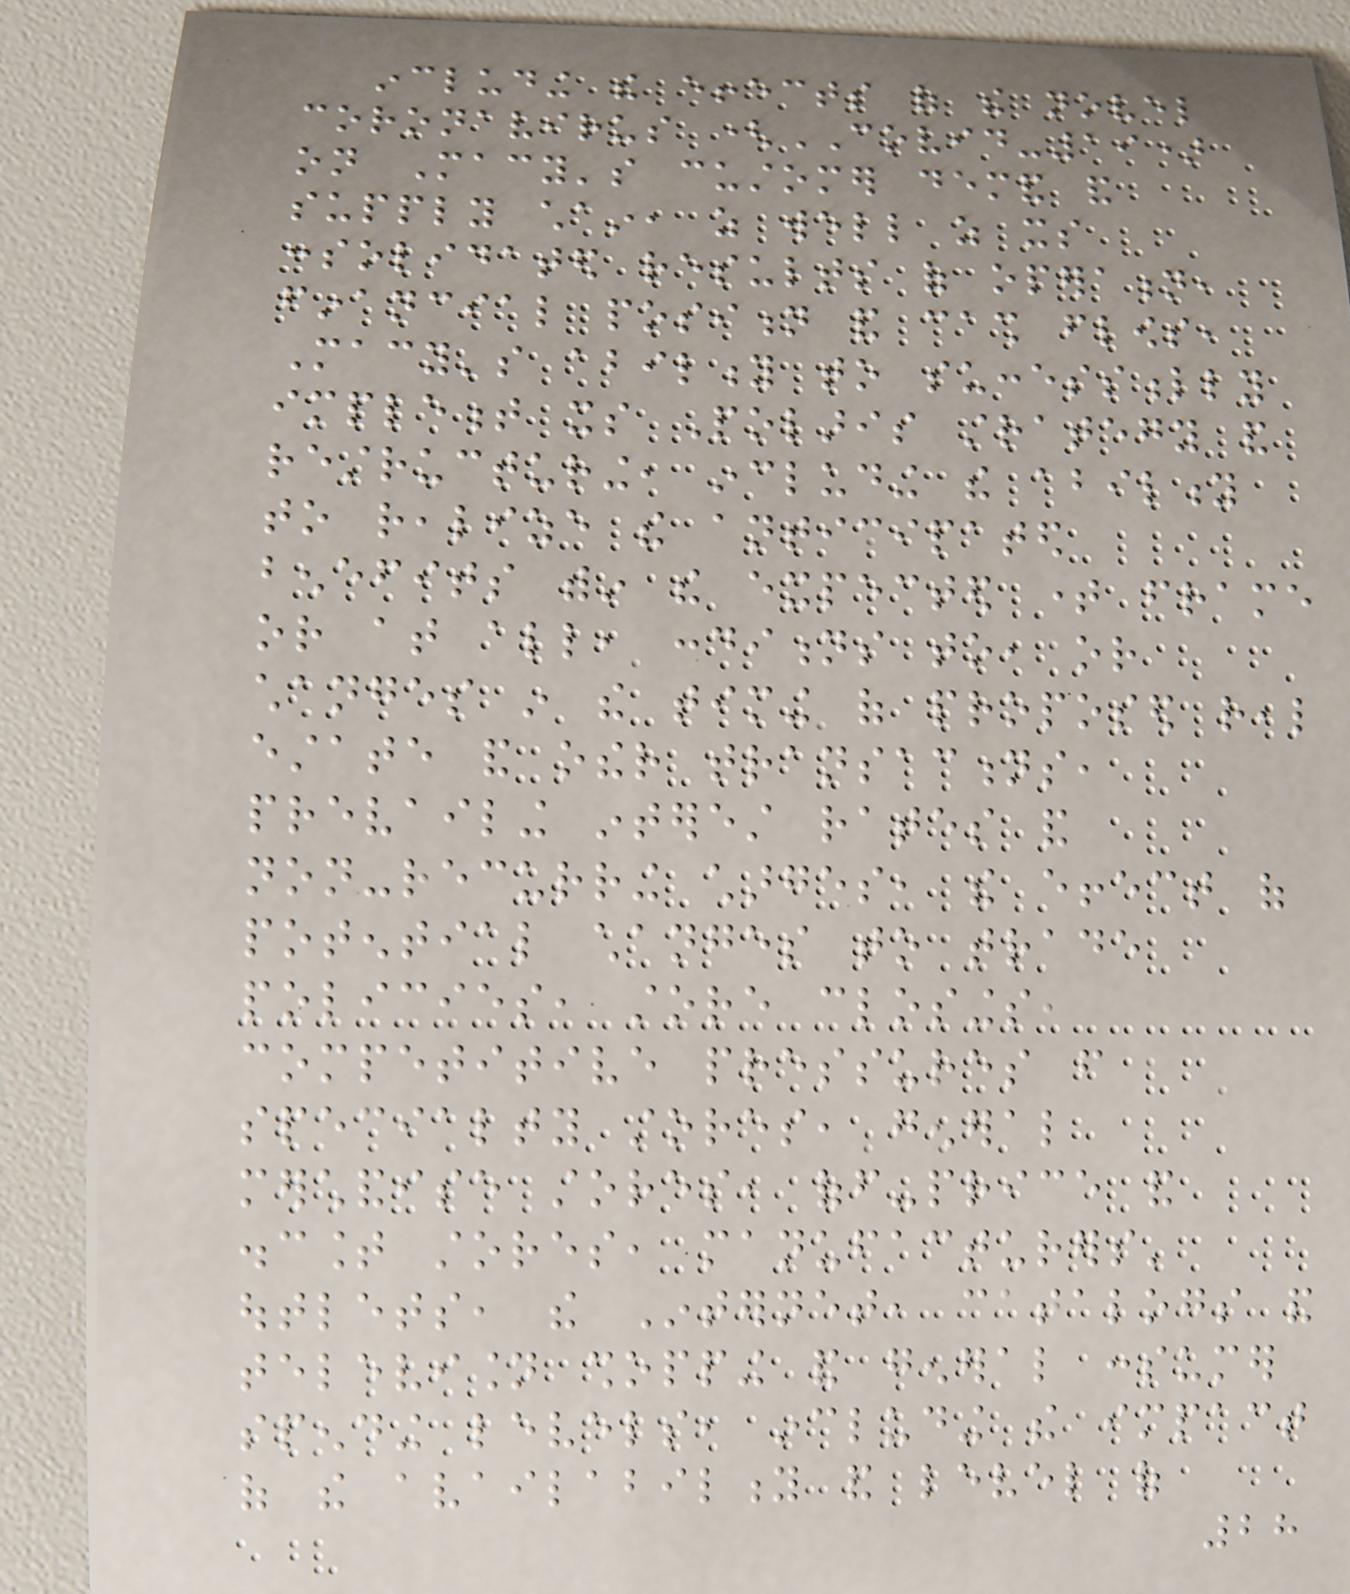including the effects of the novel
coronavirus (COVID-19)
on Macy's customer demand and
supply chain, as well as its
consolidated results of operation,
financial position and cash flows,
Macy's ability to successfully
implement its Polaris strategy and
restructuring, including the ability
to realize the anticipated
benefits within the expected time frame
or at all, conditions to, or
changes in the timing of proposed real
estate and other transactions,
prevailing interest rates and
non-recurring charges, the effect of
potential changes to trade
policies, store closings,
competitive pressures from
specialty stores, general
merchandise stores, off-price and
discount stores, manufacturers'
outlets, the Internet, catalogs and
television shopping and general consumer
spending levels, including the impact
of the availability and level of
28
